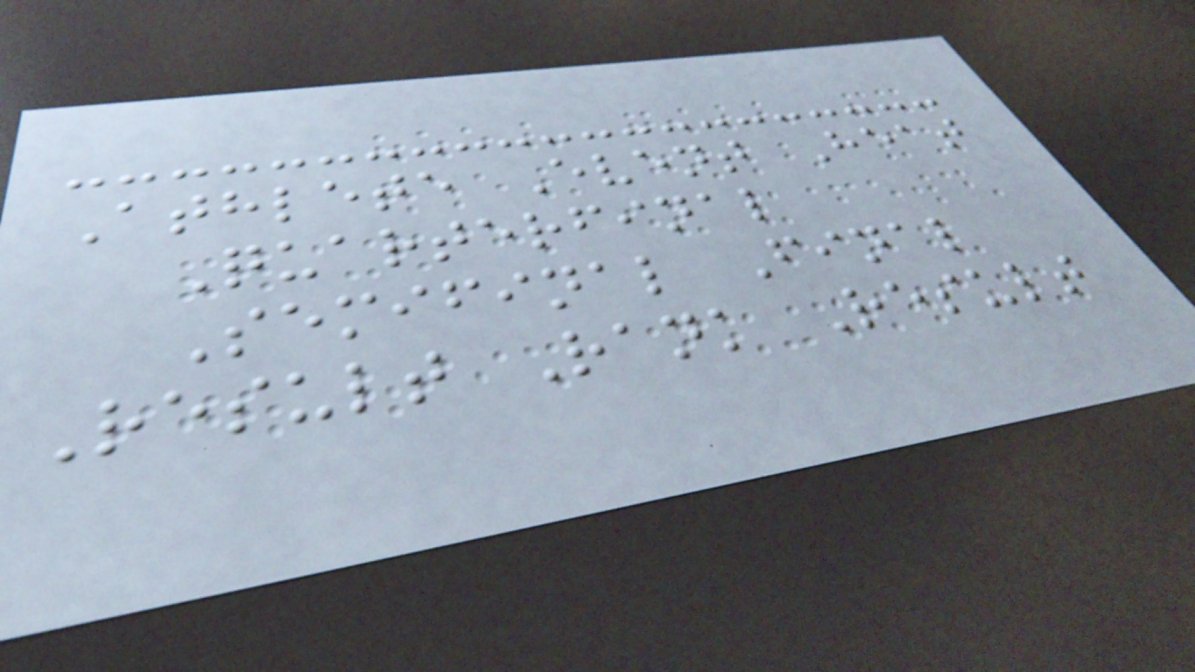Athlete Event Heat
Quarterfinal
Semifinal Final
Result Rank Result
